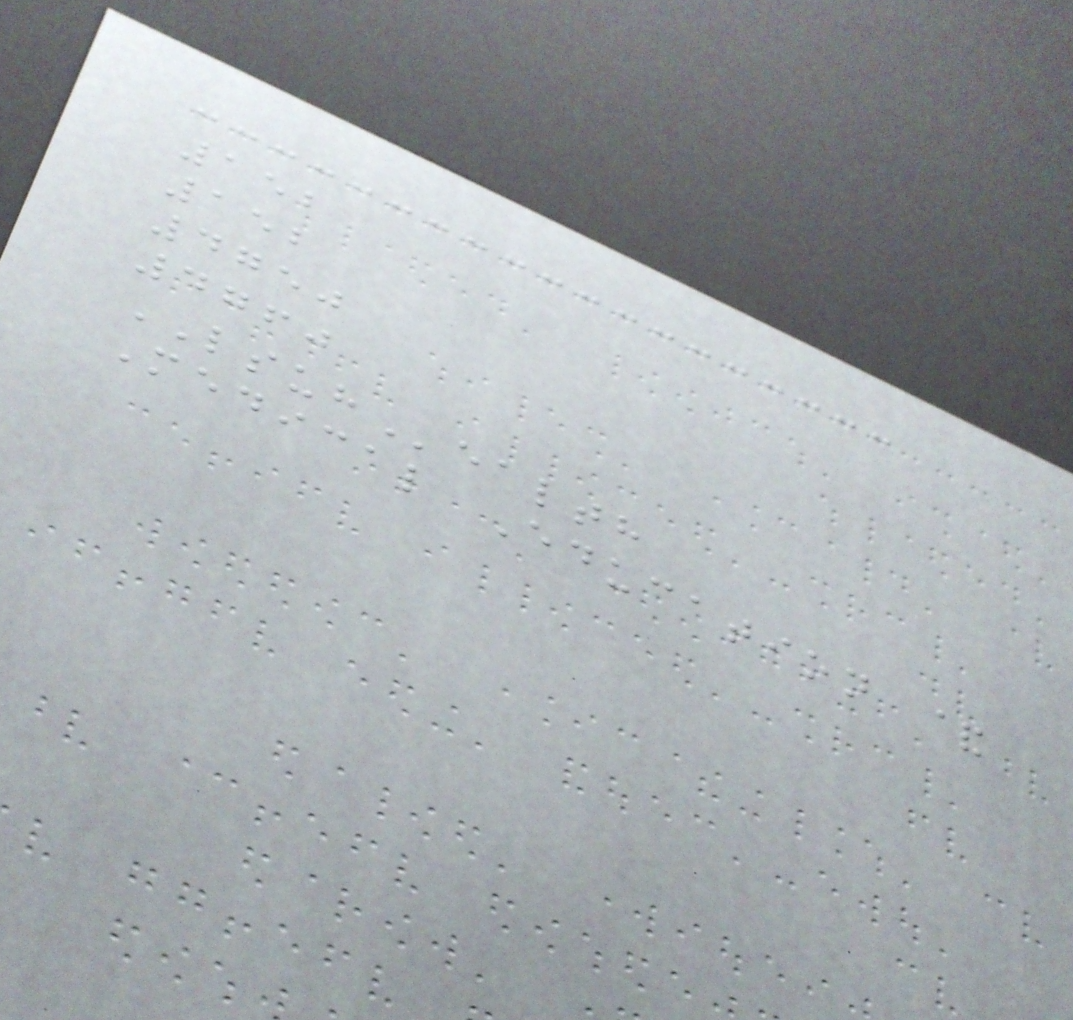152
152
4750
4760
LSUHealth
Medical Education &
